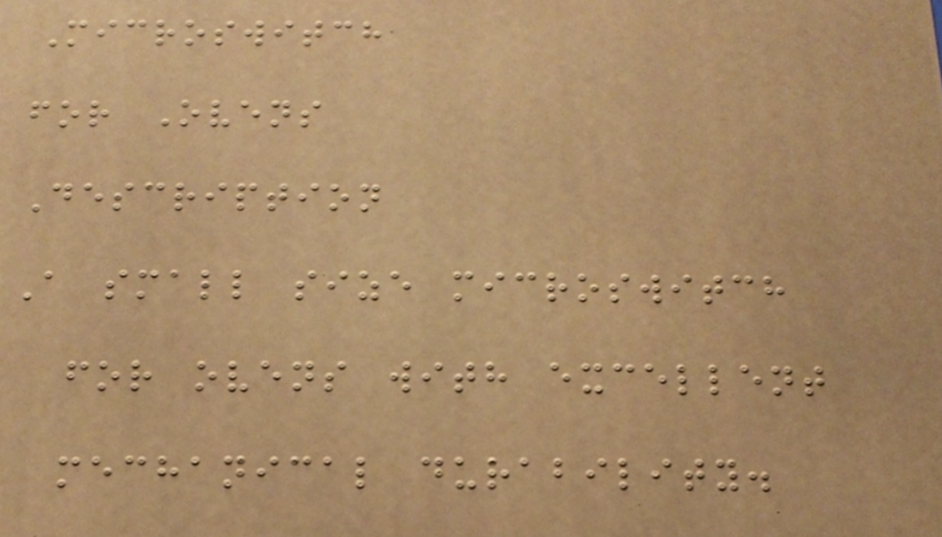Microswitch
for Ovens
Description
A small size microswitch
for ovens with excellent
mechanical durability.
